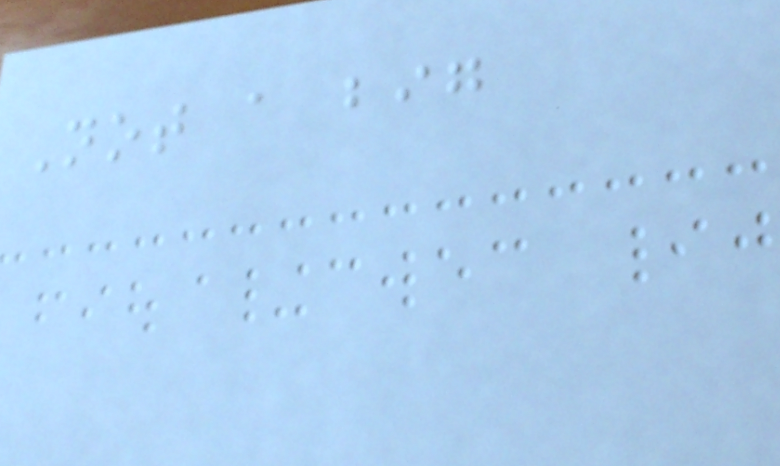Not a big
